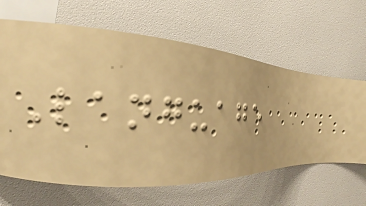Language
